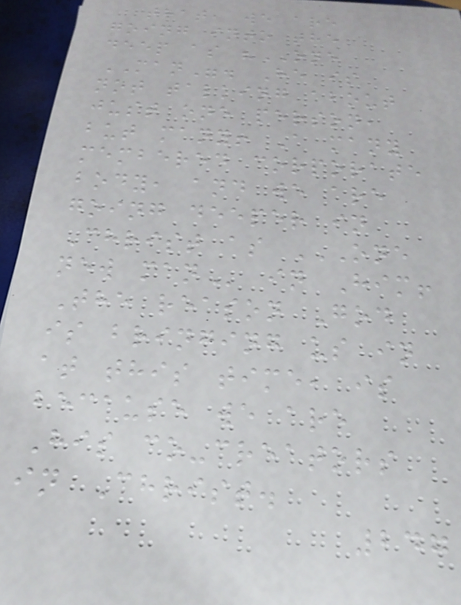that, we are
going into the
deep as "ONE
MAN". He is
not talking about
just one person,
but many! A many
membered corporate
body, and we are
going deeper in
Christ as ONE
NEW MAN in Him!
The reason God
is bringing us in
at this time, is
because we are
His co-creators
in Christ.
247
